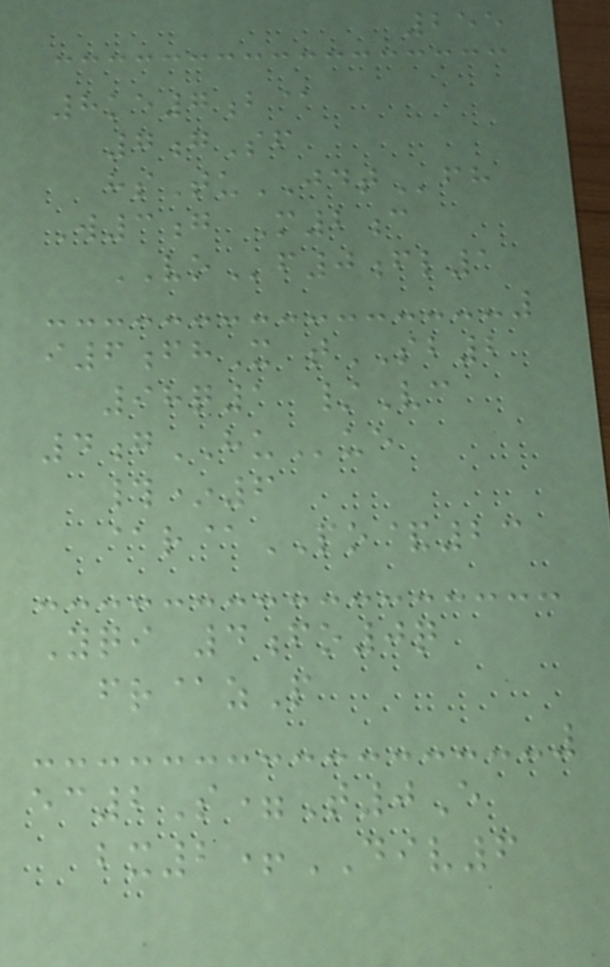255
8ke7b@
7gSf
hsTuJDTfh
W3g M2c
VOf0fl1
i6fhX tSB2
98q1 /Vc
4gHUue
#*6
@r@PO&23
Yqi 4fo0q
fr@zP
ec2S=T0E
bx2+DIV6
